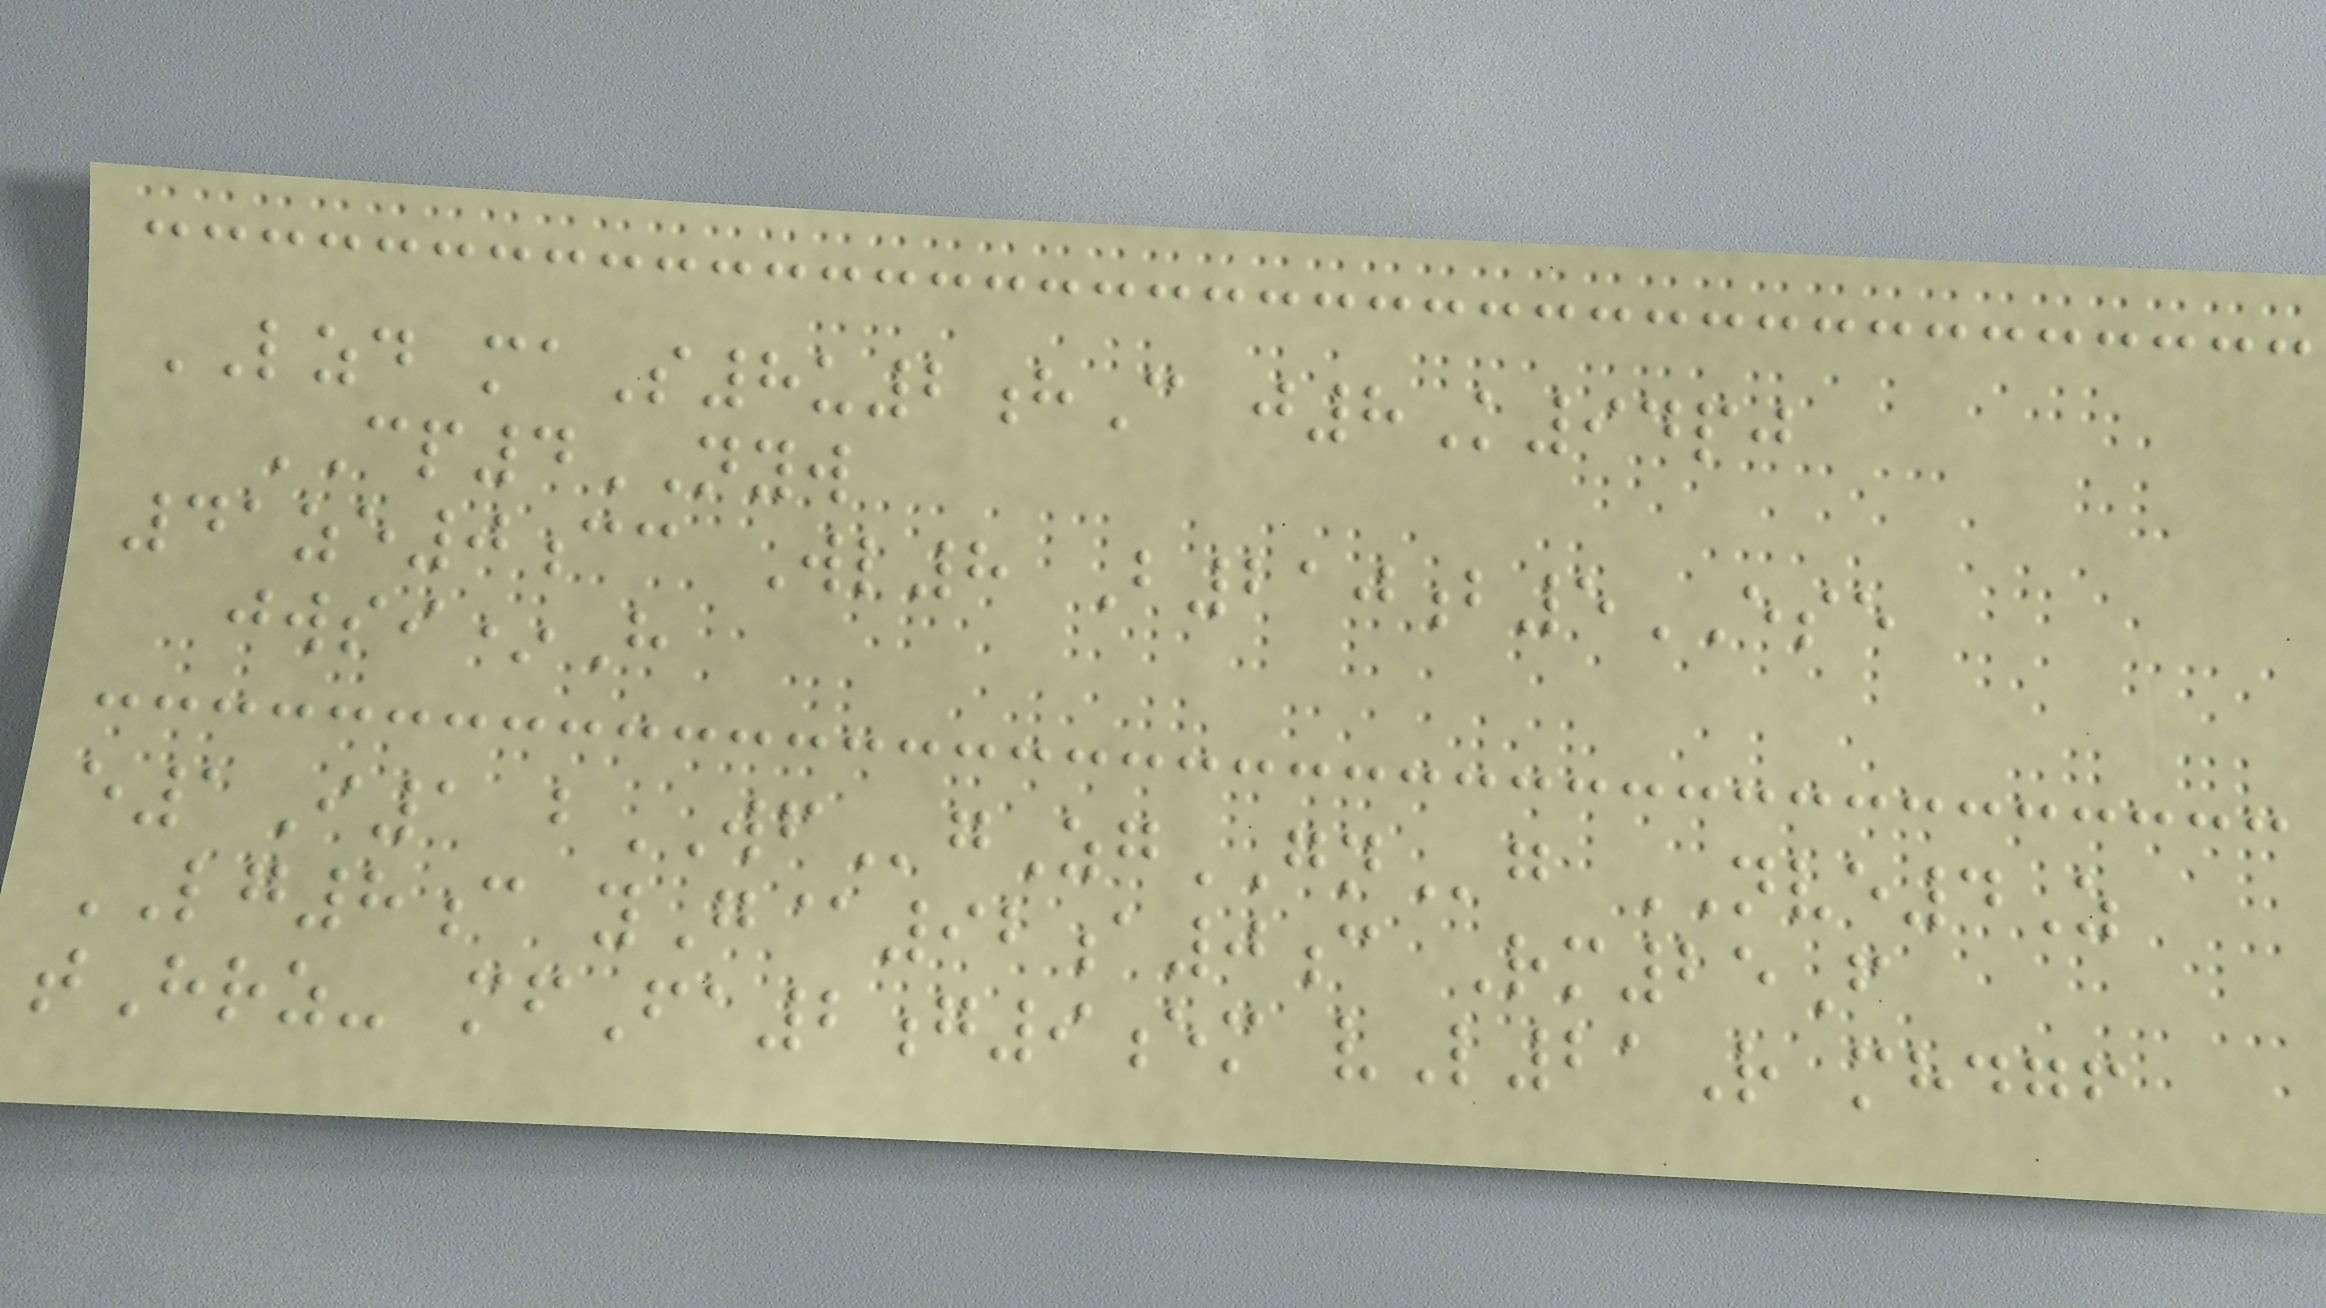LZD maS8u2hC j8K94pj
CP4NYW
41ze0cc Wl8 B210b5ESE
jwsi*H
e1I1 bWFgZgGNg NVE4Z
LG8c yG@92a0c Rm25F
tHrz- mfFa2g9em vL21R mhdgf
